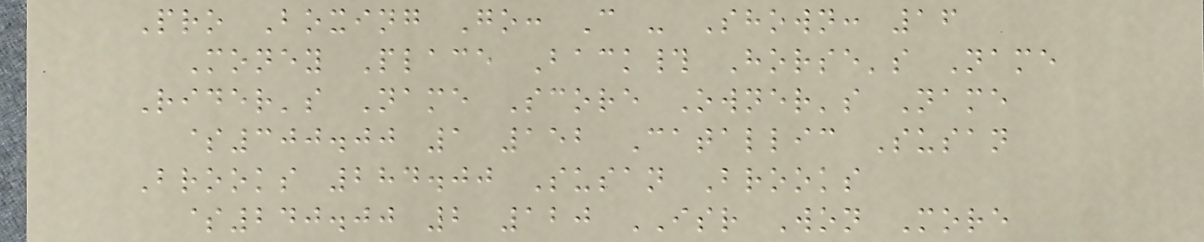Pro Boxing Go: C - Shown: 16
Money Place Back# Horse's Name
Rider's Name Score Owner's Name
$300.00 1 152 Catallic Susan
Brooks 284.00 Susan Brooks
$240.00 2 120 ISR Won More
